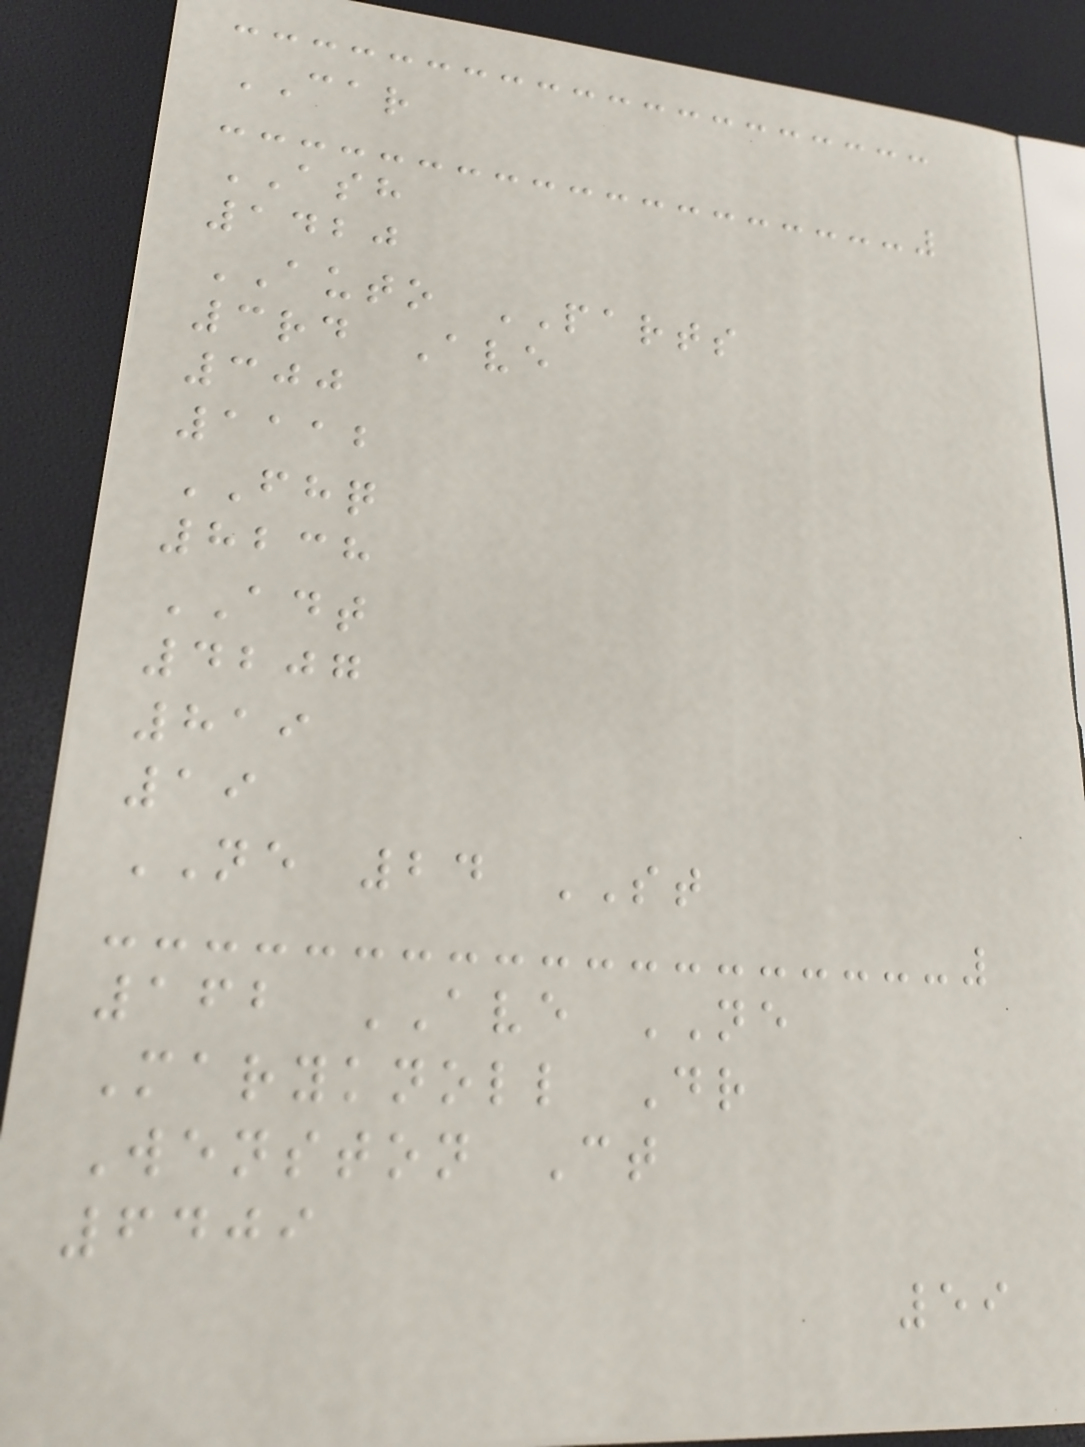CAR
ASH
1420
AUTO PARTS
3rd Ave
300
1112
FHQ
8238
ADT
4207
819
19
NE 24 ST
162 AVE NE
Maryknoll Dr
Wenston Ct
6409
59
